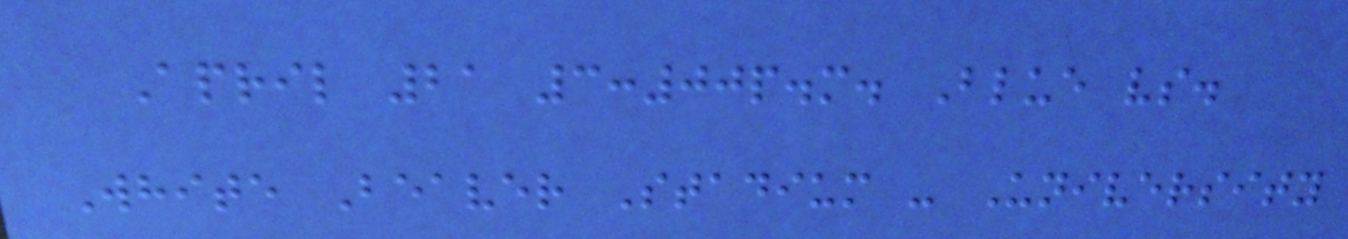April 21 3:00p.m. Blue vs.
White Beaver Stadium - University
